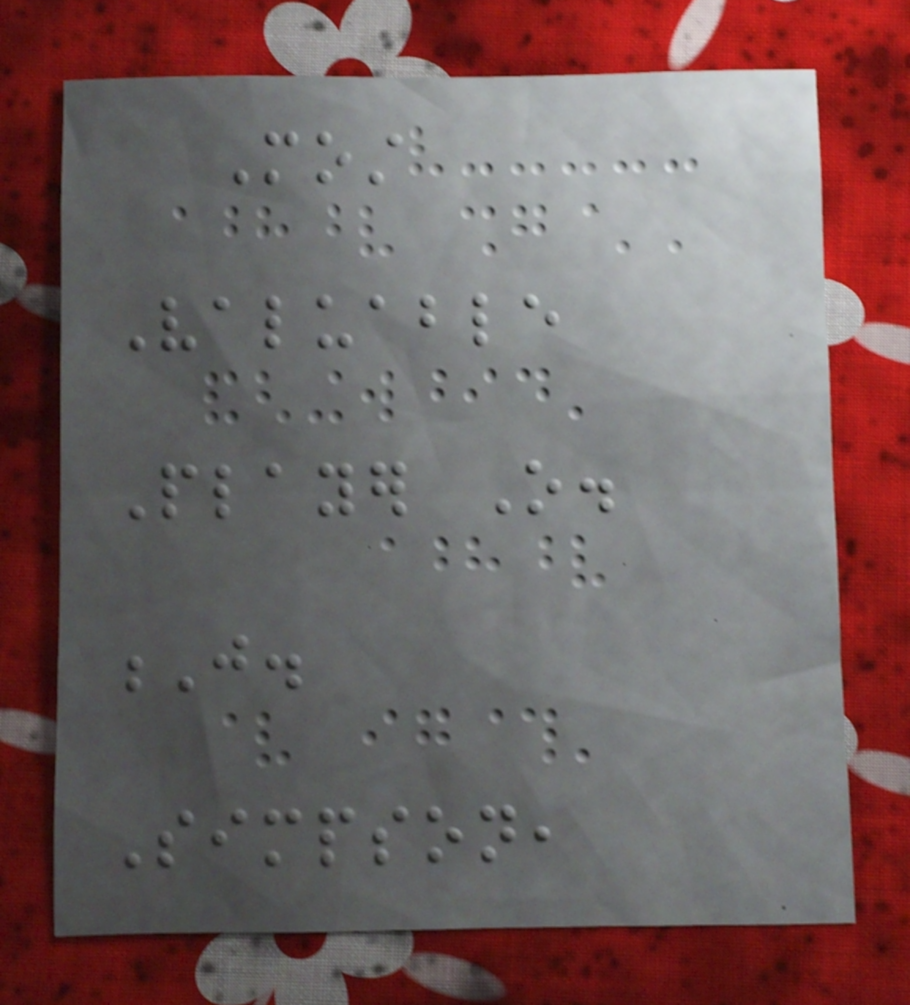Most
Valuable
Player O.
J.
Simpson,
